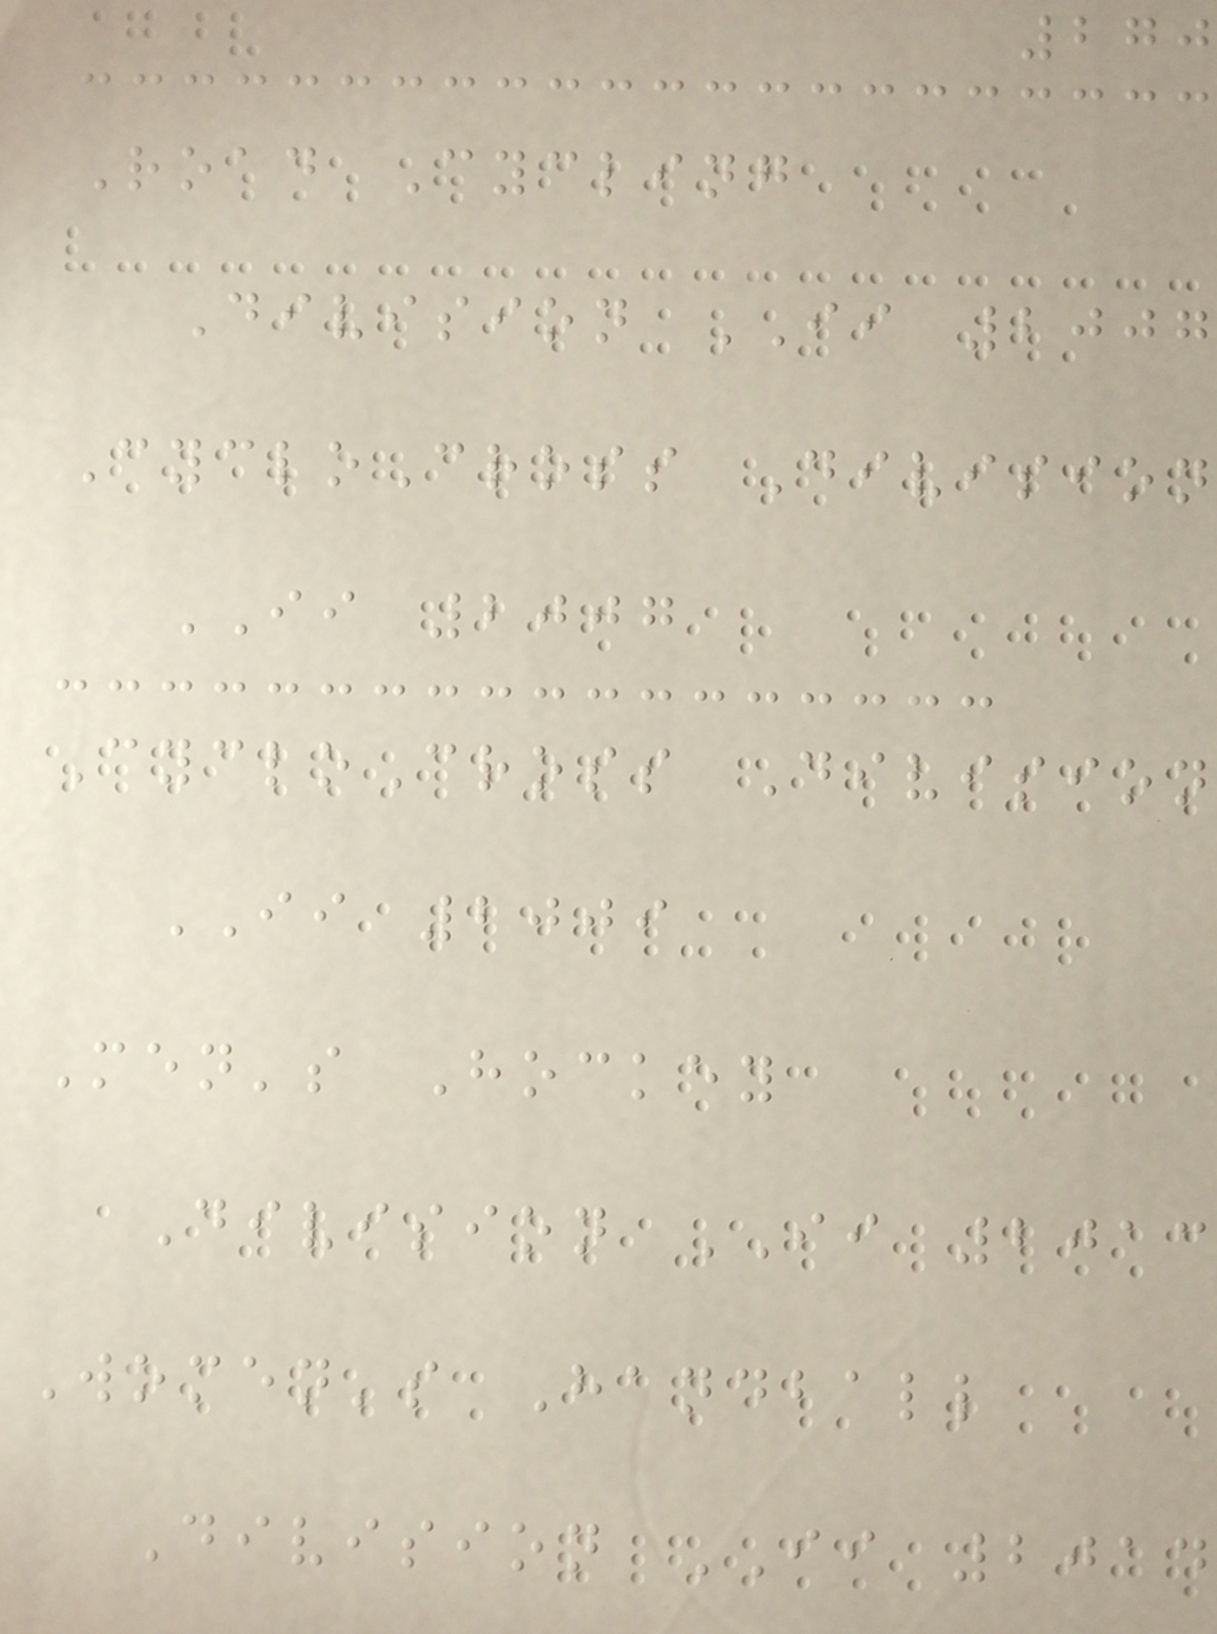270
Road Cycling
Division II 2007
CycloCross Division
II 2007
CycloCross Division
II 2009
Men's Hockey
Division II 2013
Women's Handball
Division II 2014
